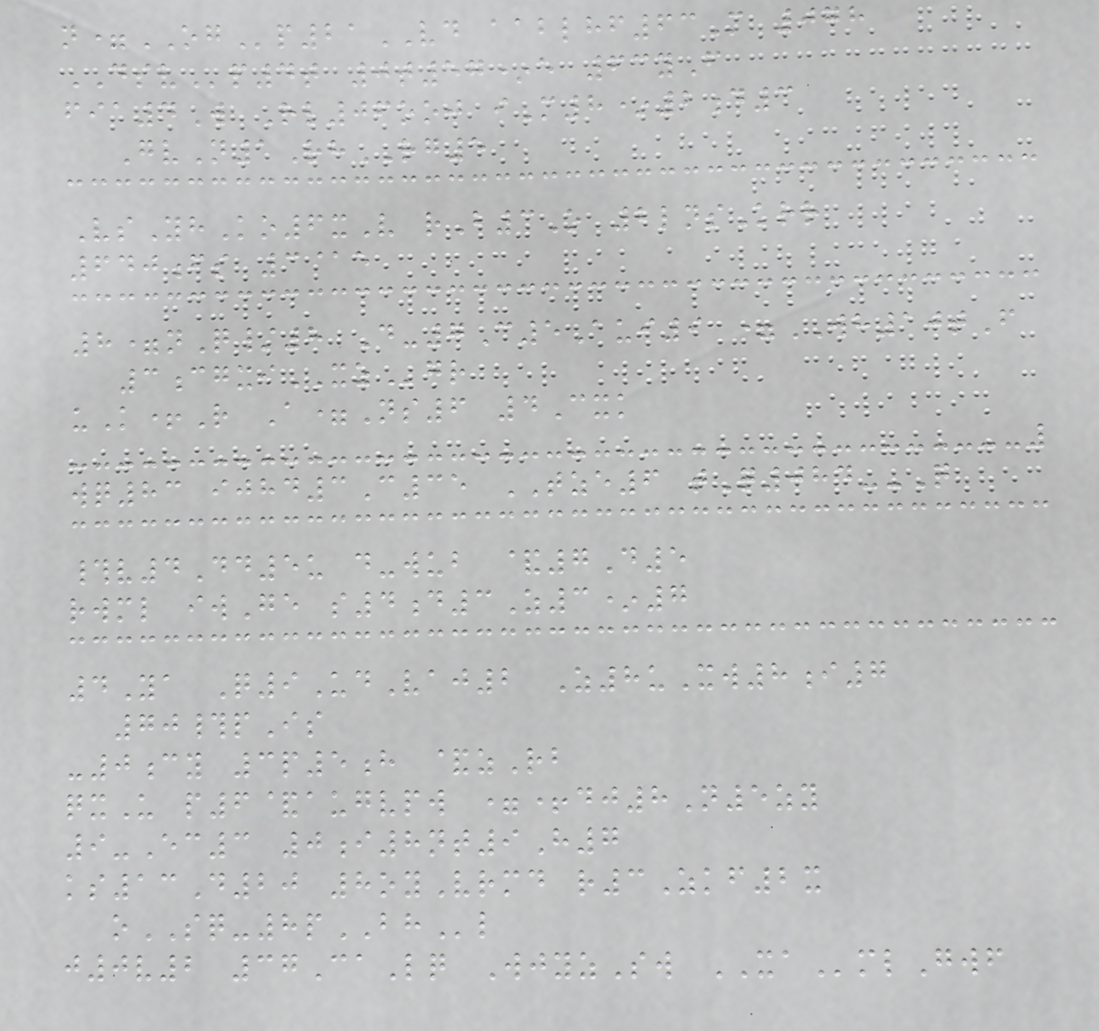n=OGp21VD aablhf63M 078
DSVp4t 0t57*e 63yF
fia4W Rl06ooj iM8*2d3
GvN1RhRG5
VsYhKo6xV rB3O 2lnsKrr
640fs 3@e
8=nQ/8 D-7C5Aui9 =WH10tF
3cgxiXZgr
uK+R A=Ns6 4Cxk
wq83 ijhd3C35 TZE6 tQ084--Q
#v4Dd5u d-wub &7D5
rwml iwGe s4d3Z3*7
4Ya Q9UdVaj2 Z8uXw8i7
70#pIs
-0cy 3p5h &zRb
qxU p6&augvpw =+dj8N5zy
9-Ec3 0i8nt9H7
ks13D20 8oyVrmd r3Zkf2x
oSQ-8pBHl
j0v2 37CaLq WjyzSw XAmlGwf
